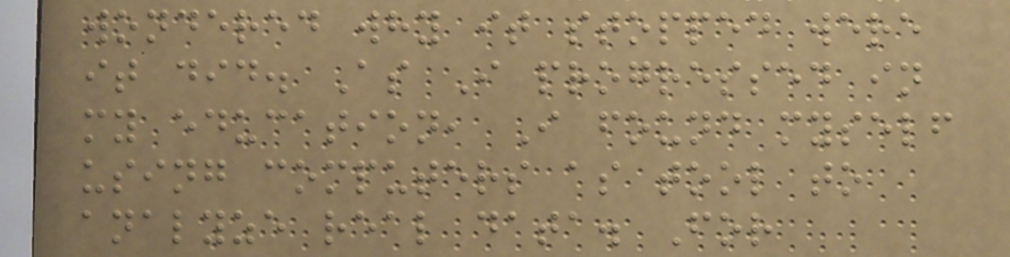wondered why it stopped were
it did. As I progressed in
my education, I found myself
using computers as tool to
analyze real data. For
